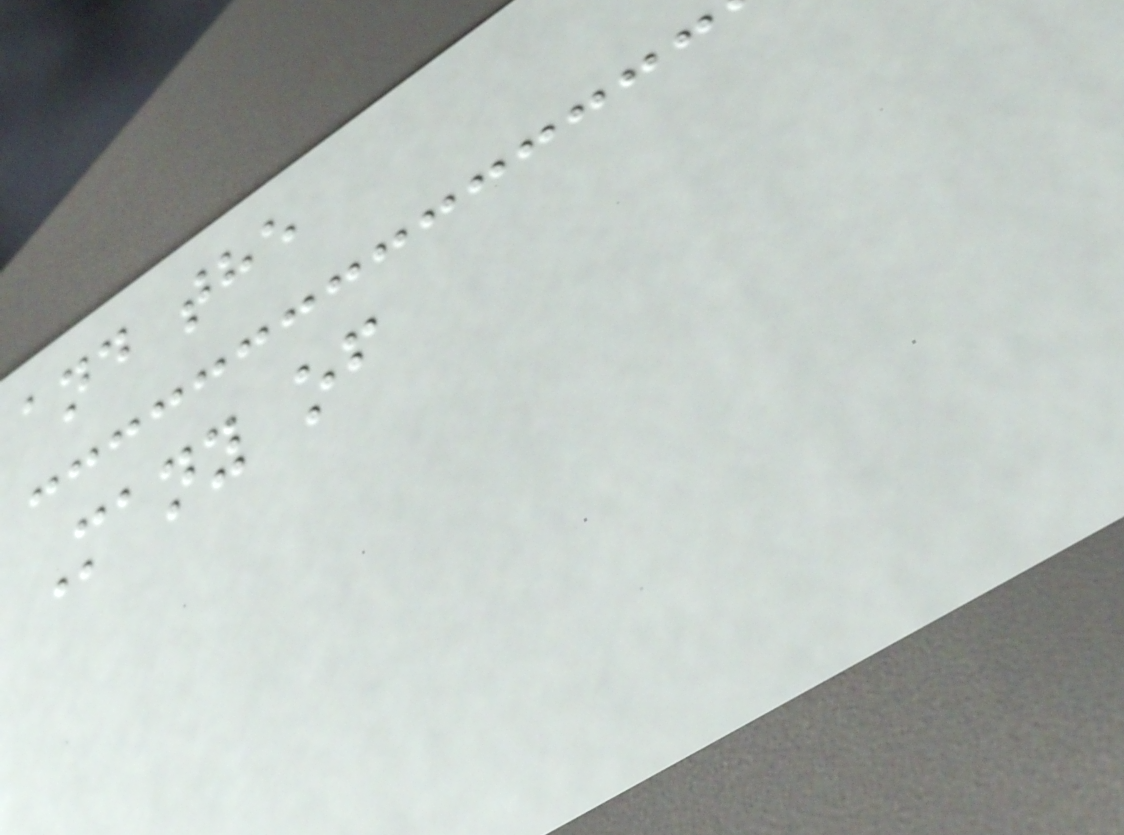and the
Many of
